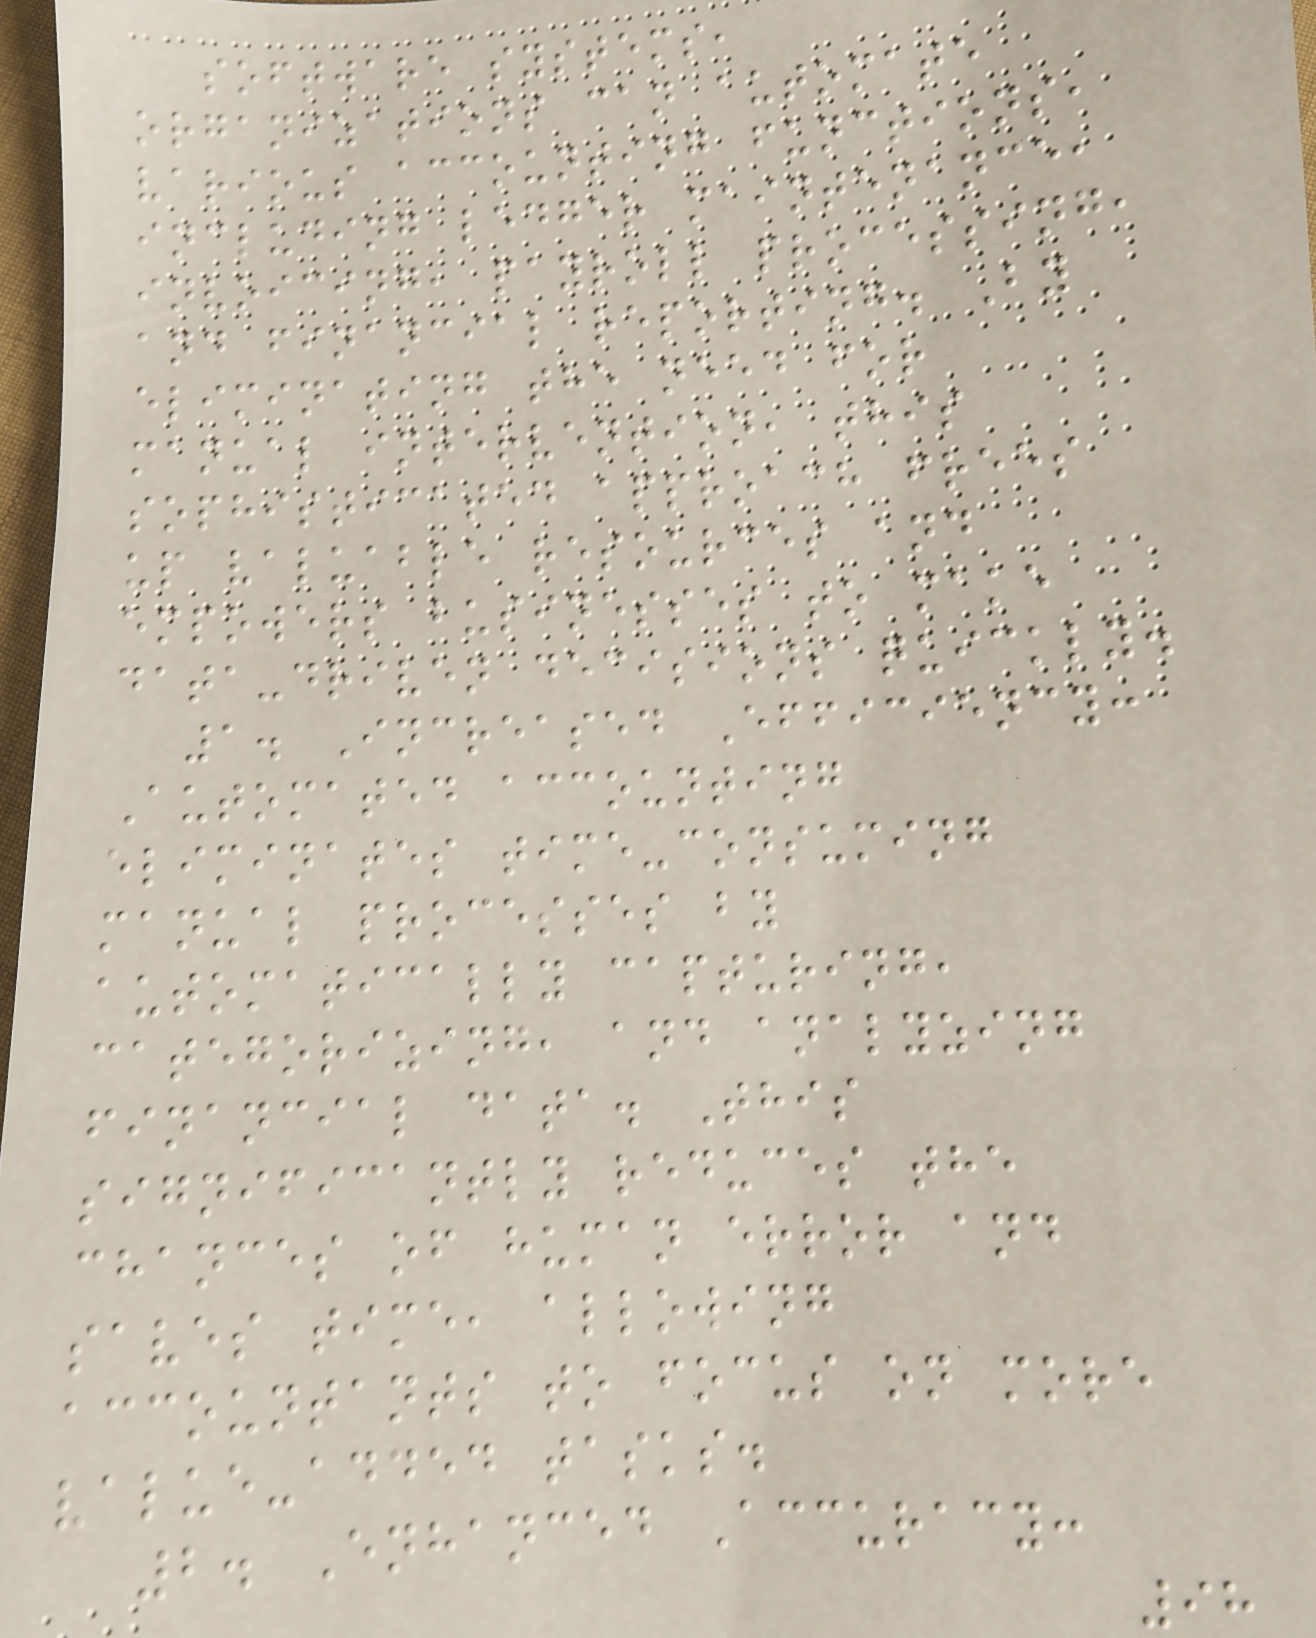software systems,
organizations can automate
various accounting functions,
including ledger maintenance,
invoicing, payroll processing,
and financial reporting. By
eliminating the need for
manual intervention, this
sophisticated approach frees
up valuable resources and
empowers businesses to make
data-driven decisions quickly.
1. Increased Efficiency:
Automated accounting
eliminates time-consuming
manual processes by
automatically capturing,
categorizing, and analyzing
financial data. This
significantly reduces the
chances of human error and
saves time, allowing
accountants to focus on more
value-added tasks.
2. Enhanced Accuracy:
98
